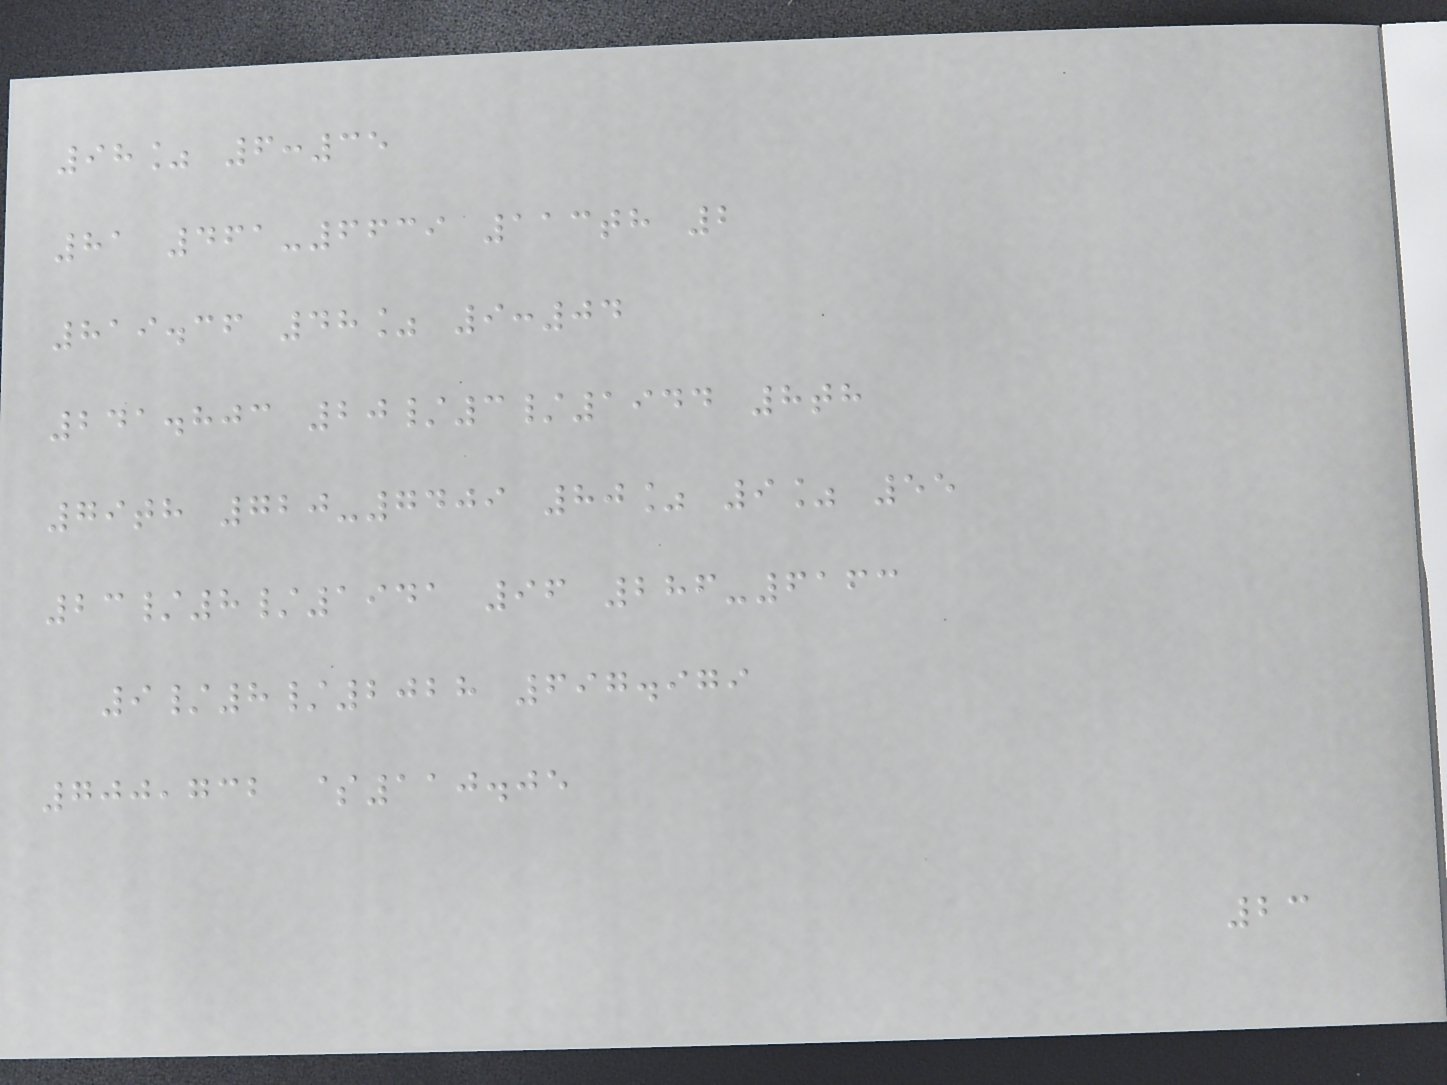98% 6:35
81 461-6639 113th 2
819.36 48% 9:04
241.803 20/3/1944 8th
79th 720-7409 80% 9% 55
23/8/1941 96 286-6163
9/8/2028 697.979
700,732 $110.05
23
